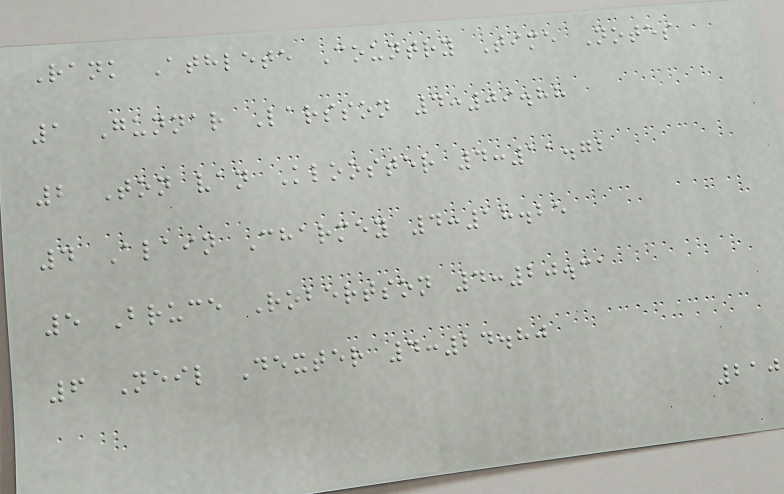Rank Athlete Country Time Notes
1 Gunnar Larsson 4:09.88
2 Ton van Klooster 4:11.72
4 Alain Charmey 4:18.25
5 Bruce Robertson 4:20.31
6 Neil Dexter 4:24.80
210
